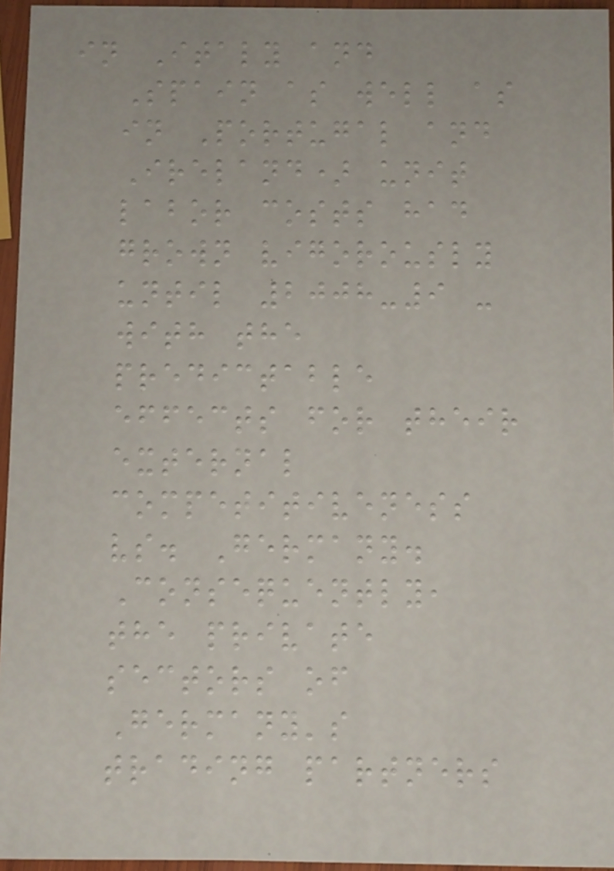in Italy and
Spain as well as
in Portugal and
Ireland) unit
labor costs had
grown vigorously
until 2008-9 -
with the
predictable
effects for their
external
competitiveness
vs. Germany.
Consequently,
the private
sectors of
Germany's
trading partners
